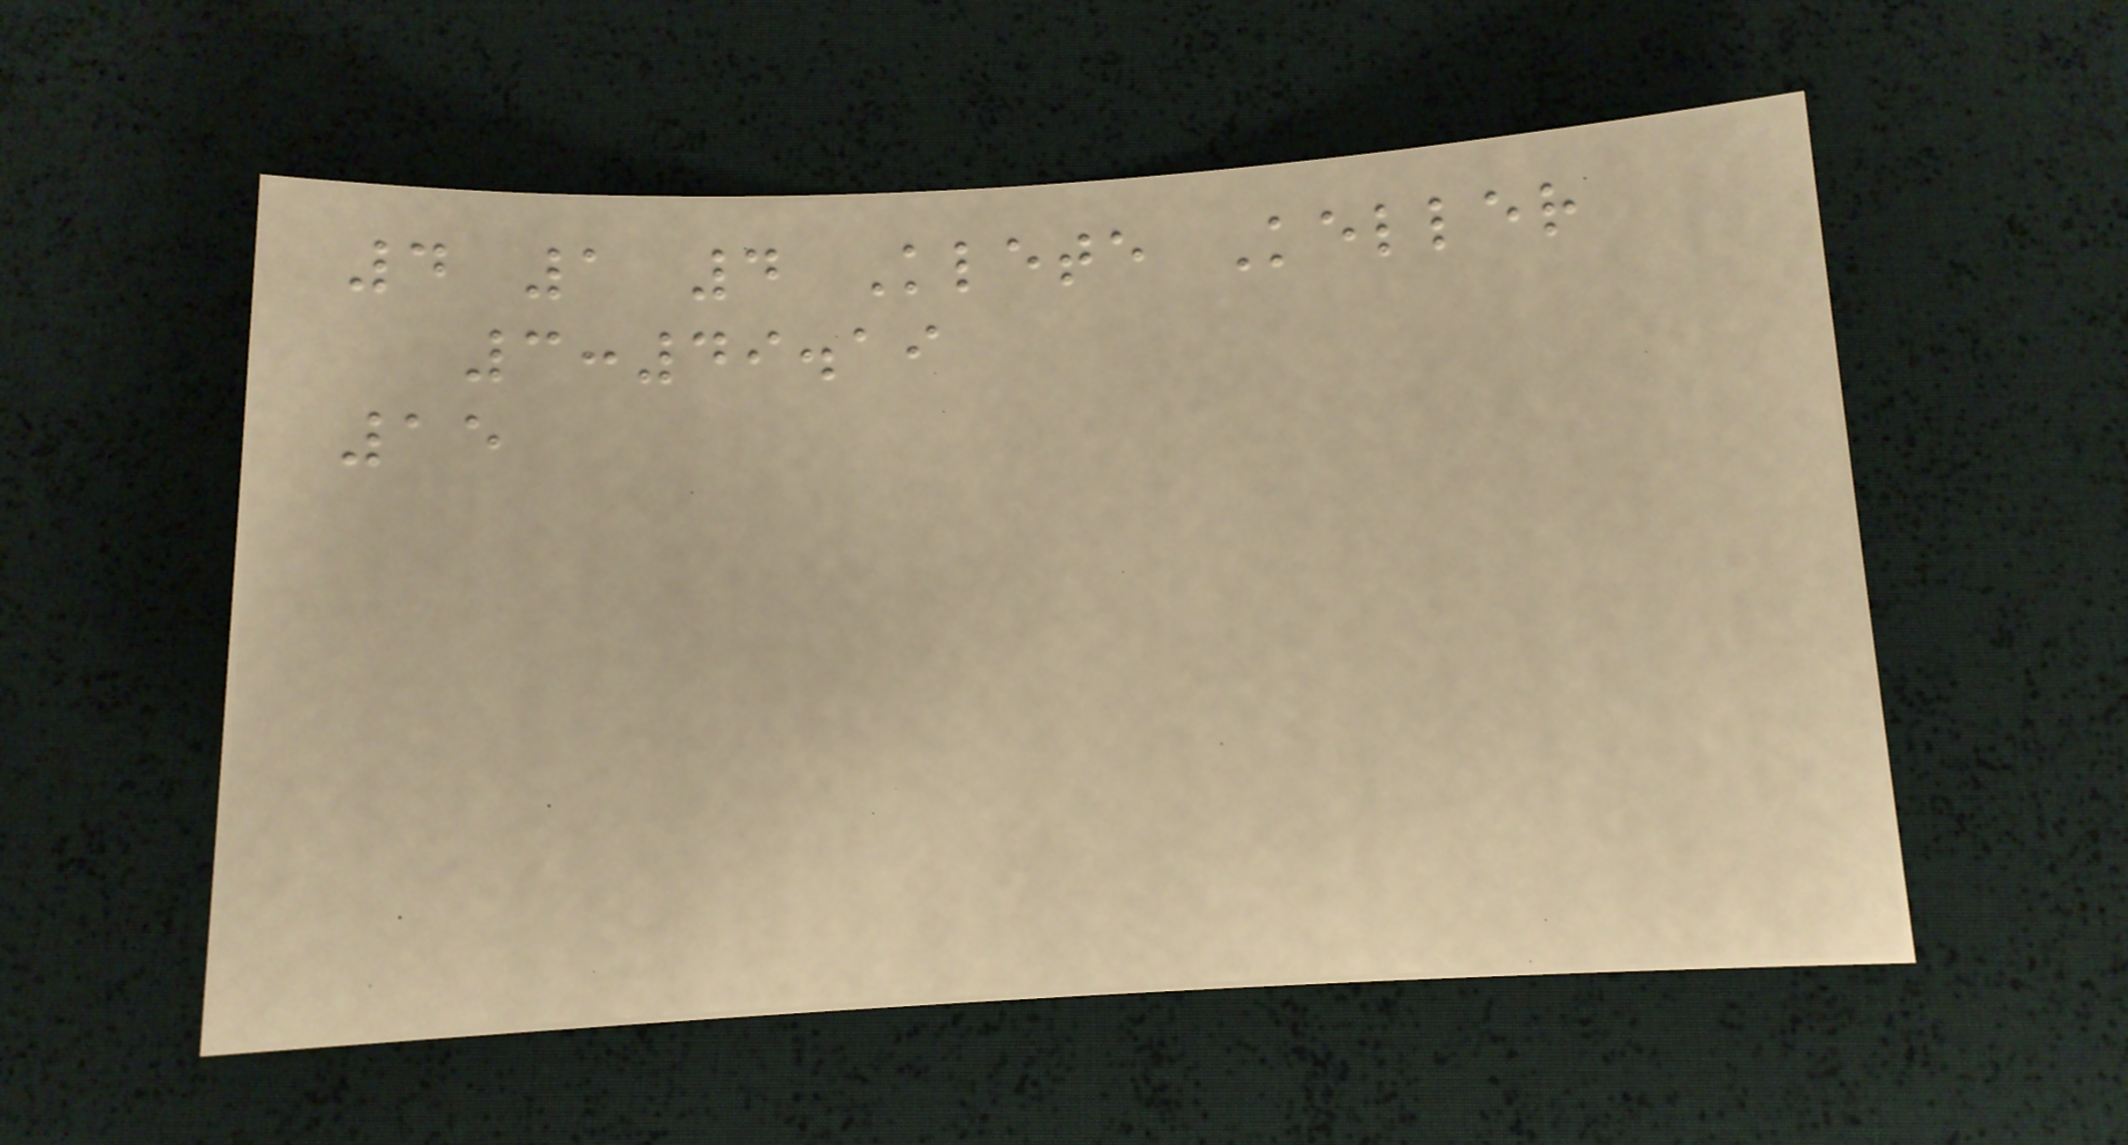4 1 4 Klete Keller
3:49.19
15
